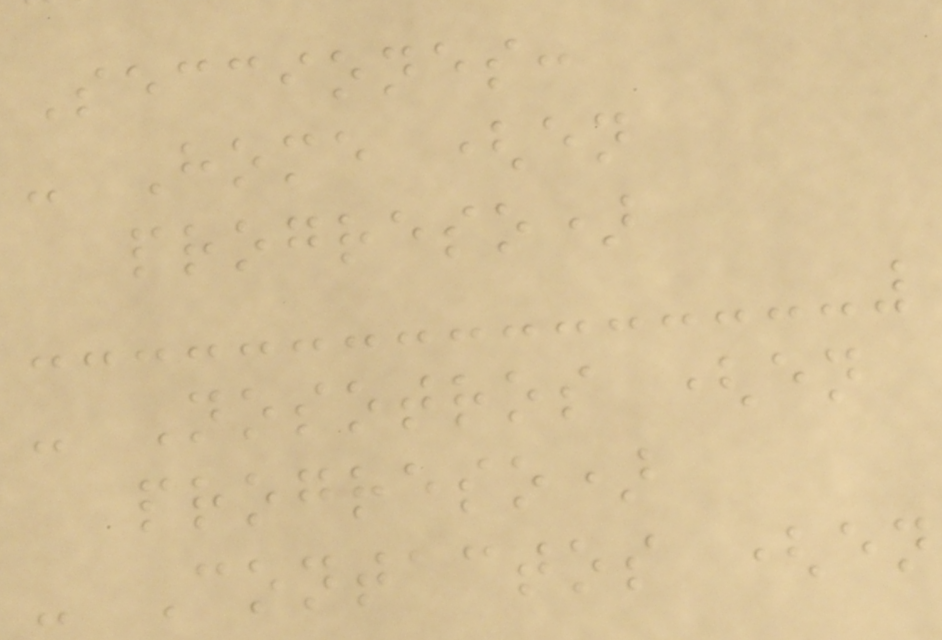Secciones:
- Home (en
progreso)
- Nosotros (en
progreso)
- Contactos (en
